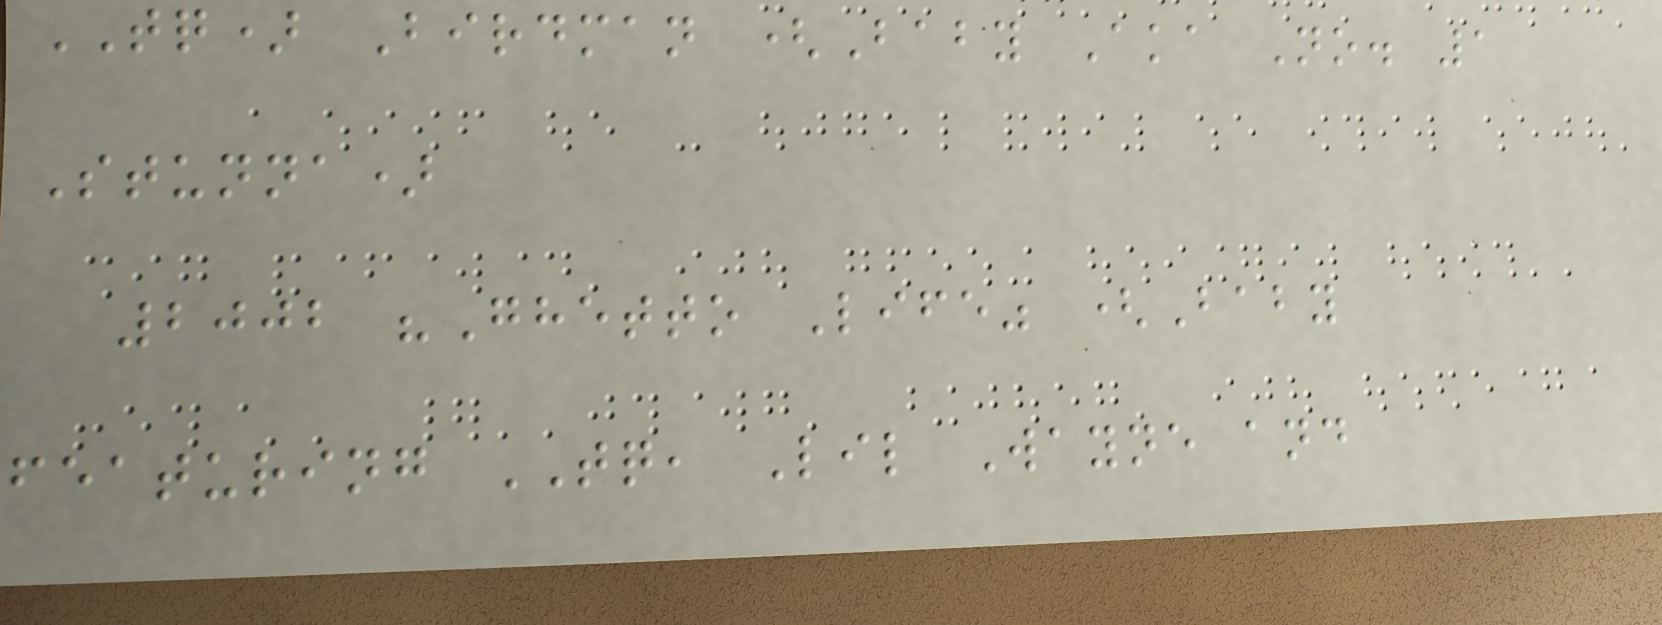TQ) Birdman (Baby Aka No. 1
Stunna)
2002 "Ghetto Life" (Baby
featuring TQ, Lil Wayne and
